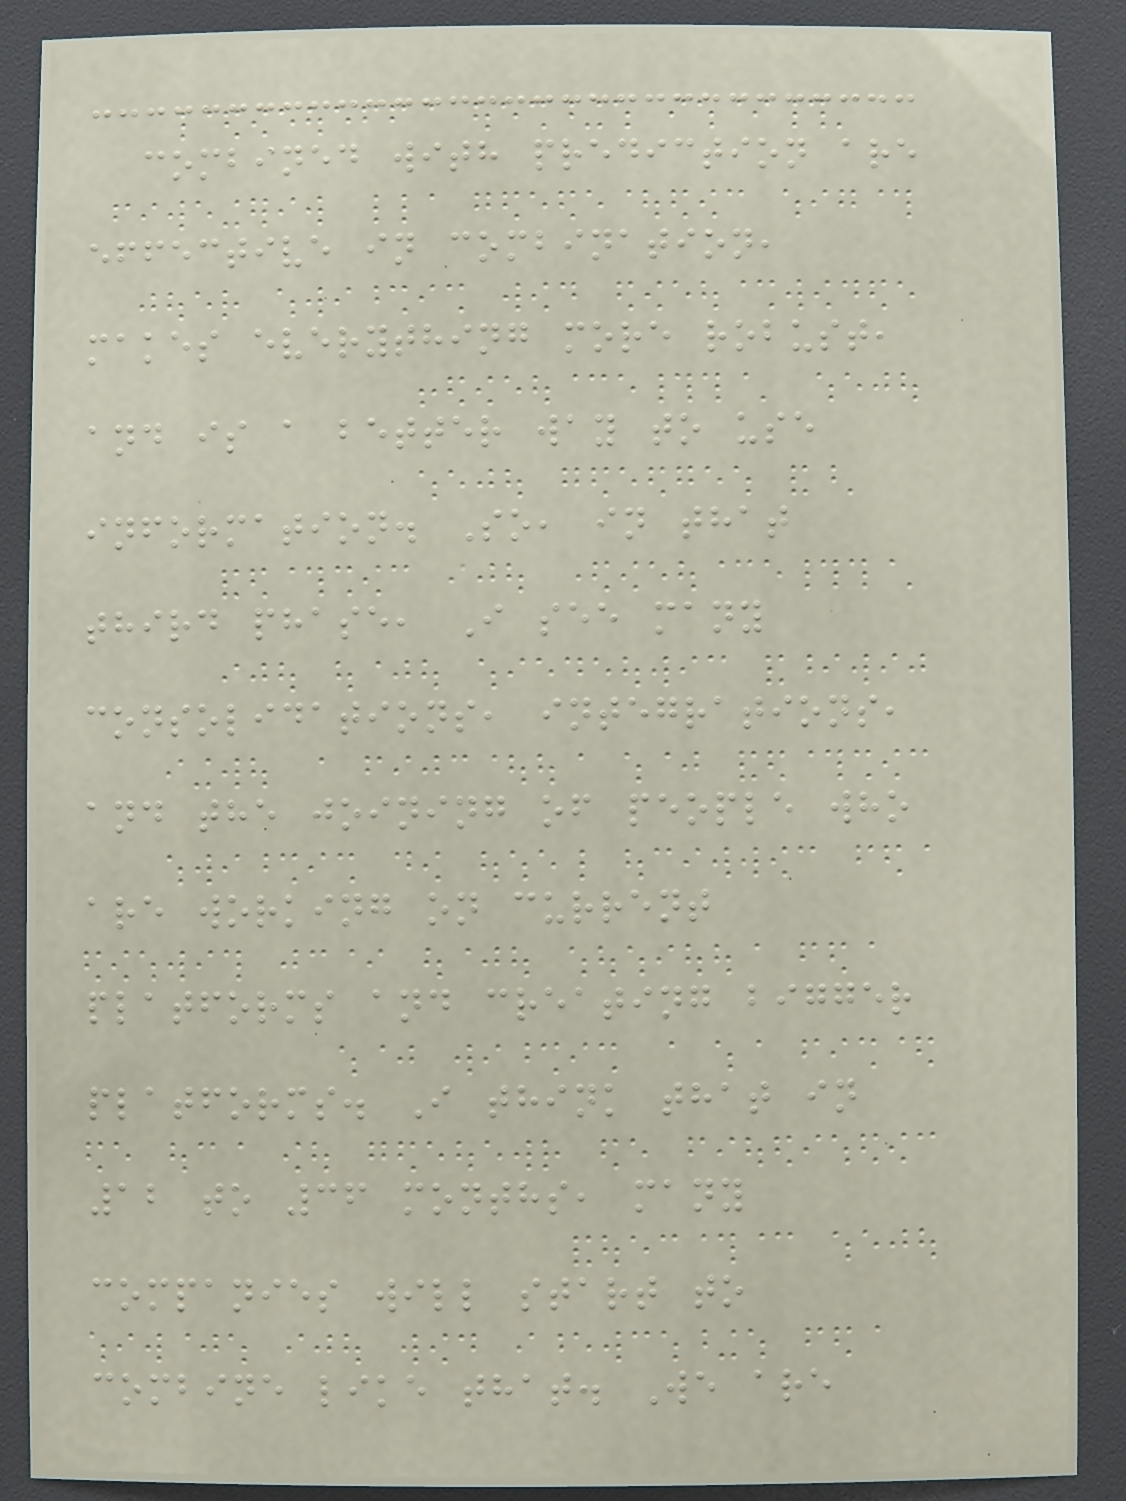combined with prediction are
effective in combination,
makes everything more robust,
and is a better way to use
information. So, in that
third phase, I see many
consolidations, integrations,
and the joining of people who
are working on current
platforms and creating bigger
platforms. I think that in
12 to 36 months, many
companies will start to
combine like that. We are
